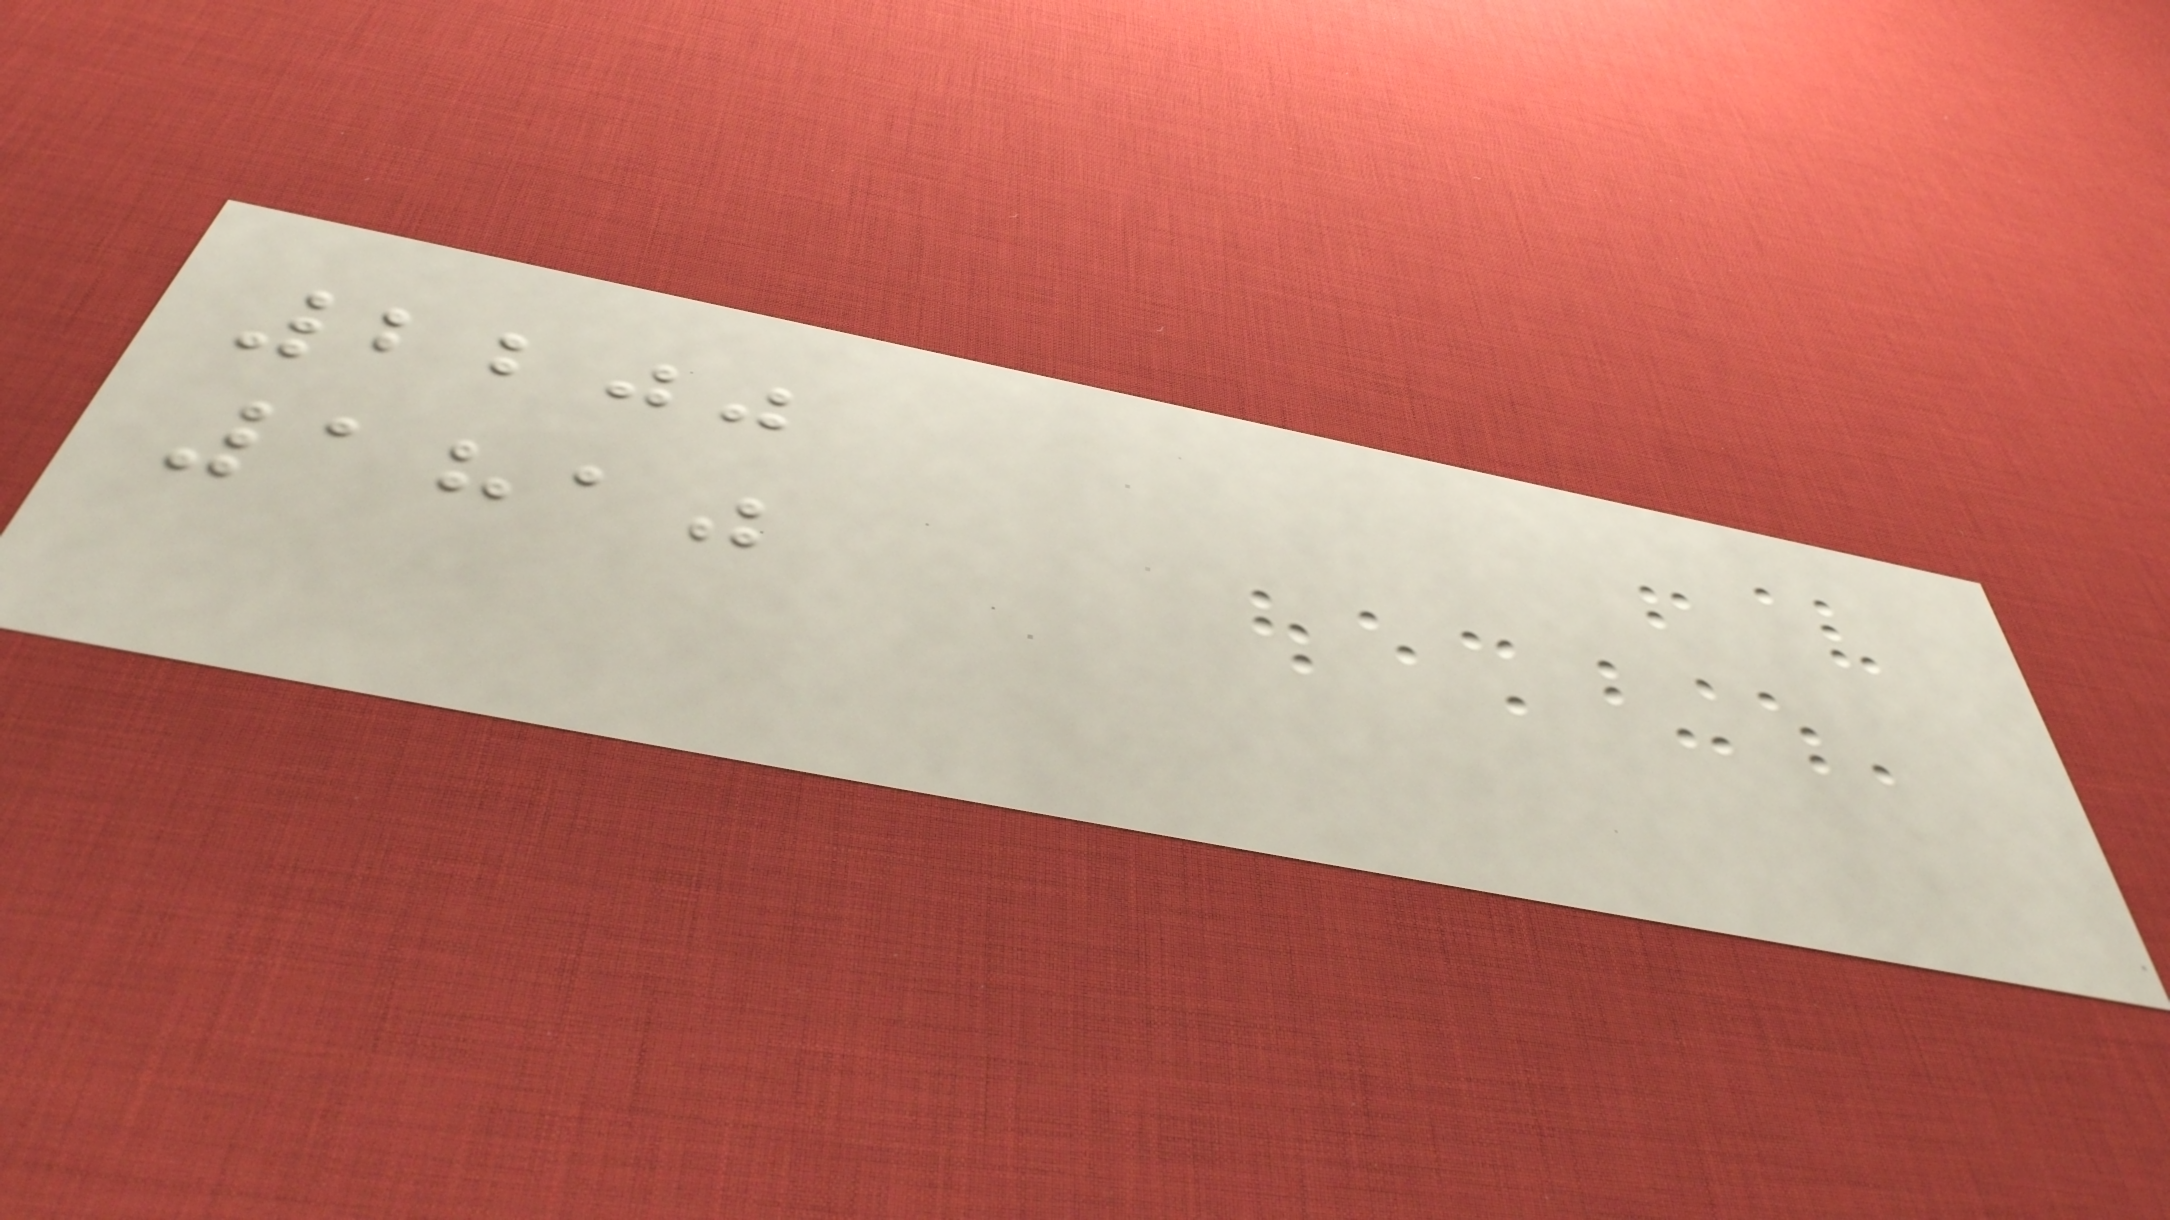2200
1810
